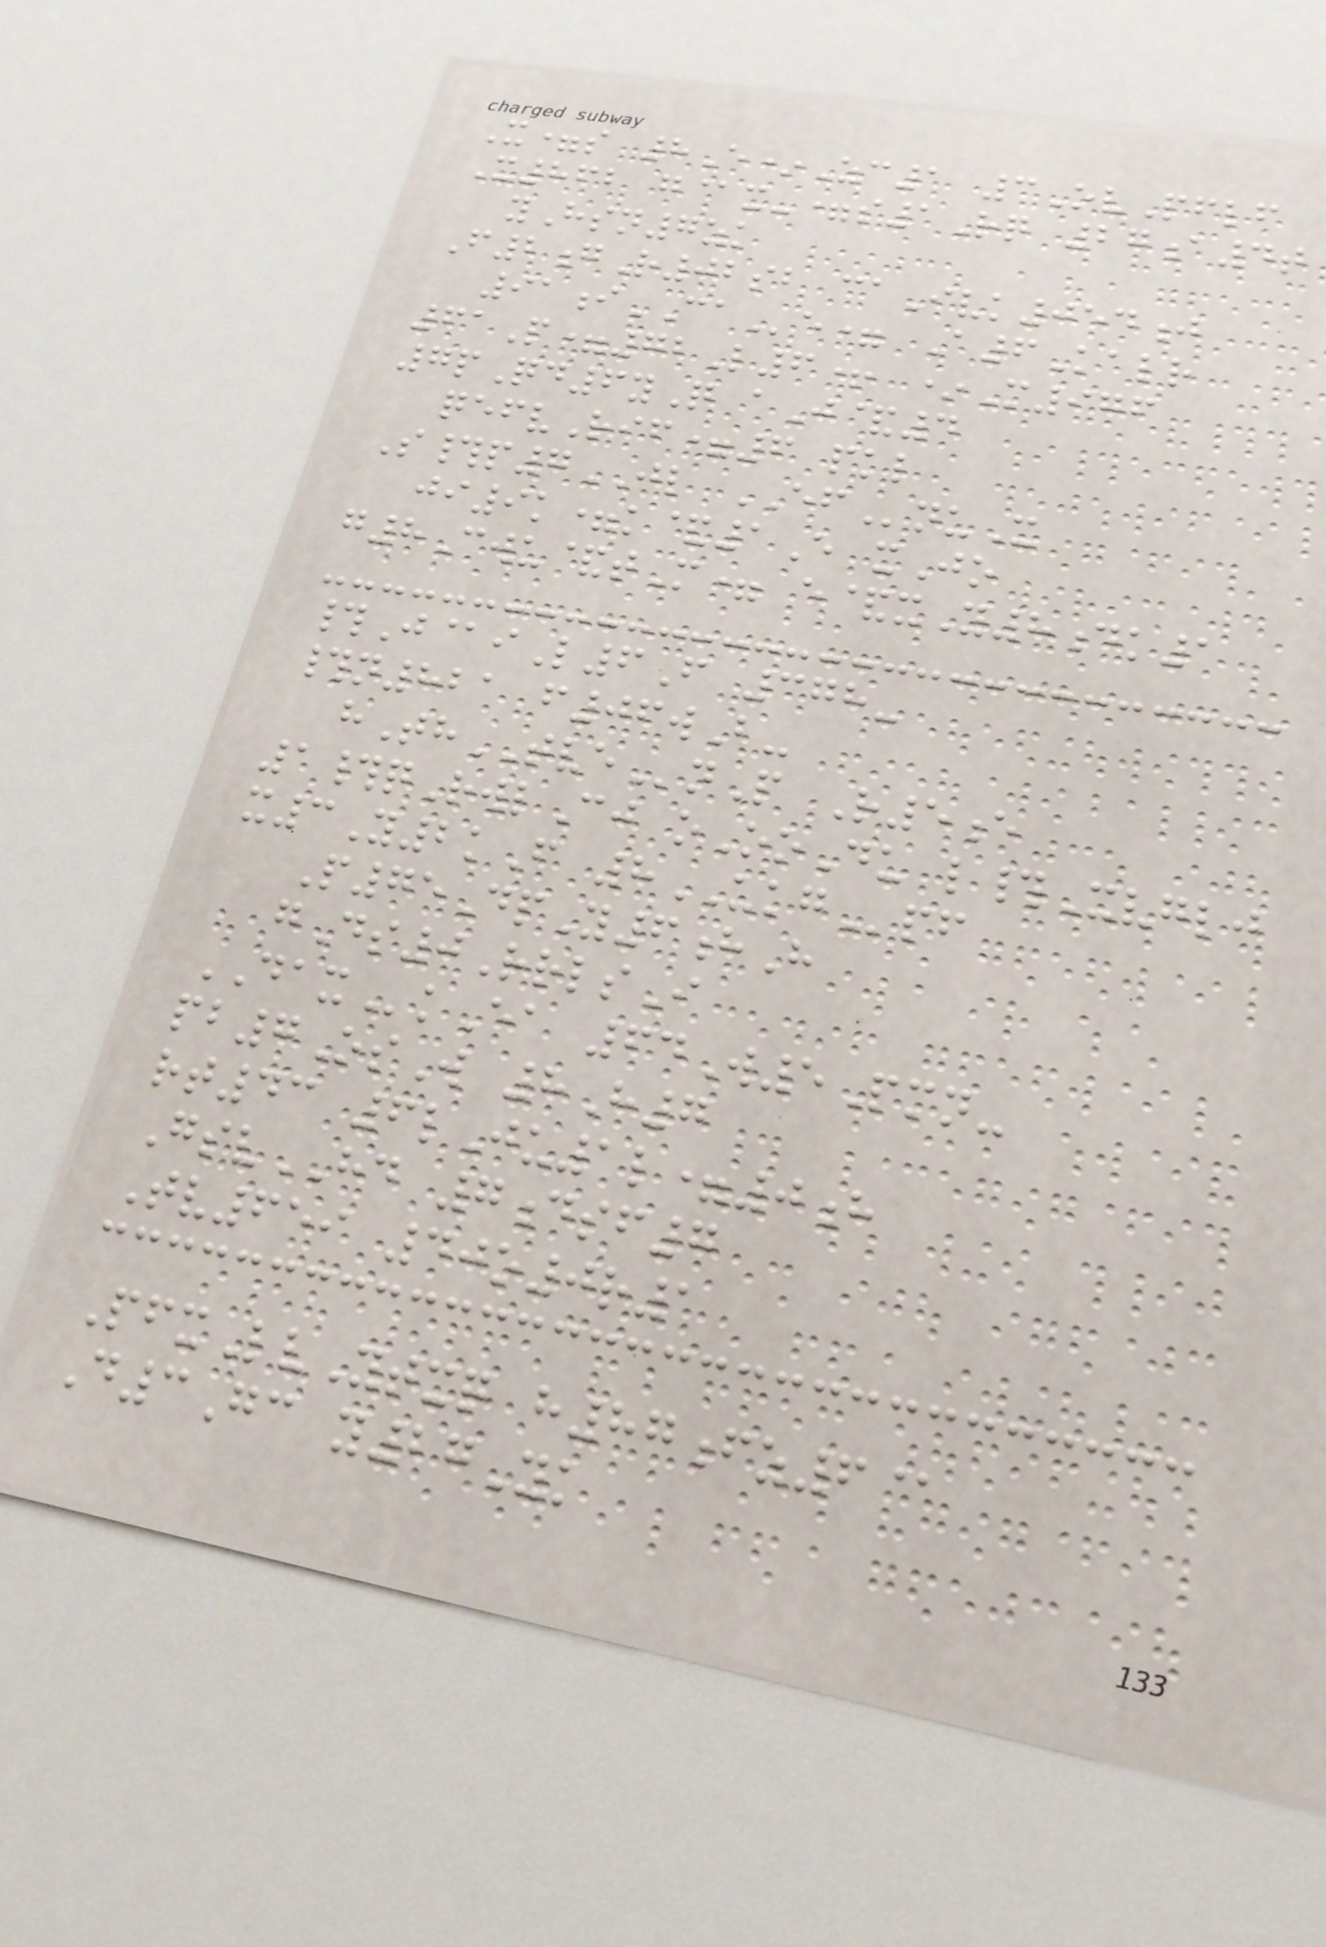X=s 8E*Zc1 3OvPflf
X862 g@x-=s1Rq 27a4t
yHsn7zk
F2gR02sb caIvk054j
91iCAe= A6Kalr
61P=72L6+ *M976
7pQd6yQ aJ&4
qefvRif=6 pkl
S#p7JL EFnuX
ji9k=k&1E xJo
g8Cwu&tM= e&xY8dk1
#J@iL6F 378-
#n821 f06wB-
hThTVEnP R5e
1#qRwlCj oOoDu l#Xvglj
x3Y2kF 8UKGpf
P75DpY6hH
gDs0RrlsI
DAXkEa 64W5Pmn-
pb7OsW 8H7
rt43 6lJu1l=0h
GsvHD 7dsf7
Tv659 40o0r1
PfxLvYtxq h87fz6@
D3Gc y27Yk
